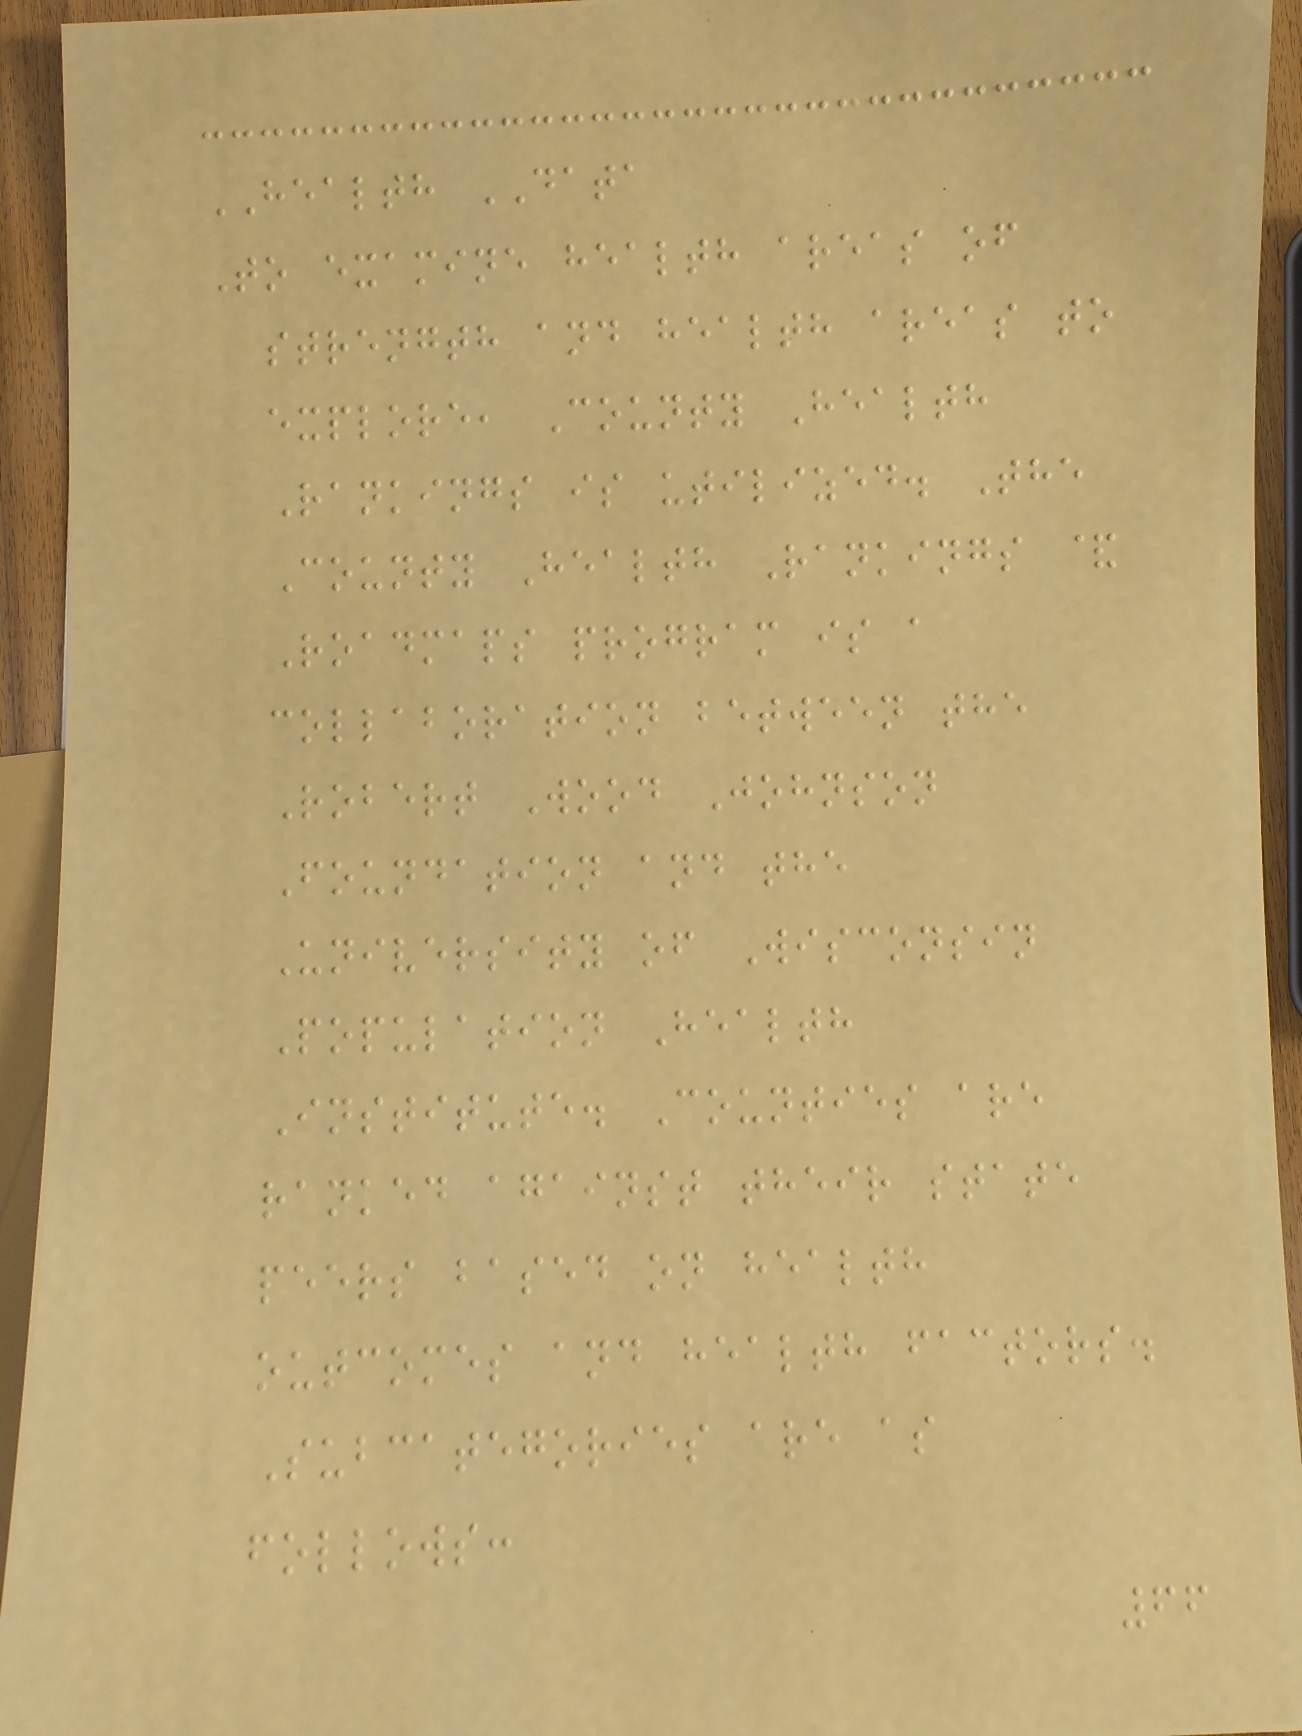HEALTH DATA
To examine health areas of
strength and health areas to
explore, County Health
Rankings is utilized. The
County Health Rankings &
Roadmaps program is a
collaboration between the
Robert Wood Johnson
Foundation and the
University of Wisconsin
Population Health
Institute. Counties are
ranked against their state
peers based on health
outcomes and health factors.
Subcategories are as
follows:
66
